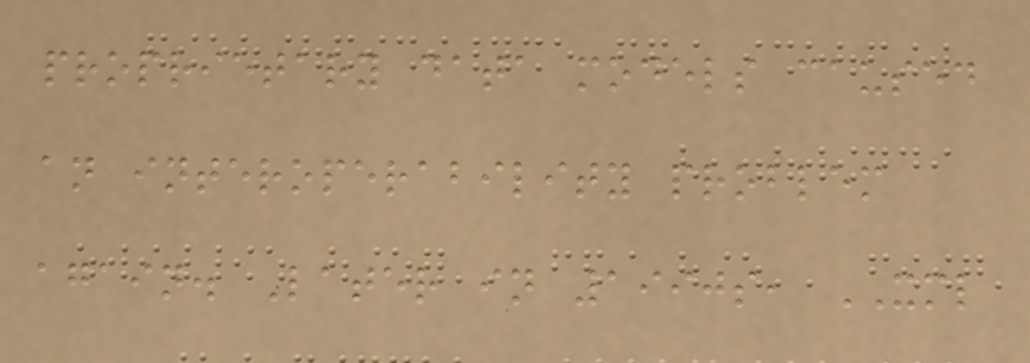proprietary data models caused
an interoperability problem
again. Later in 1990s, XML
